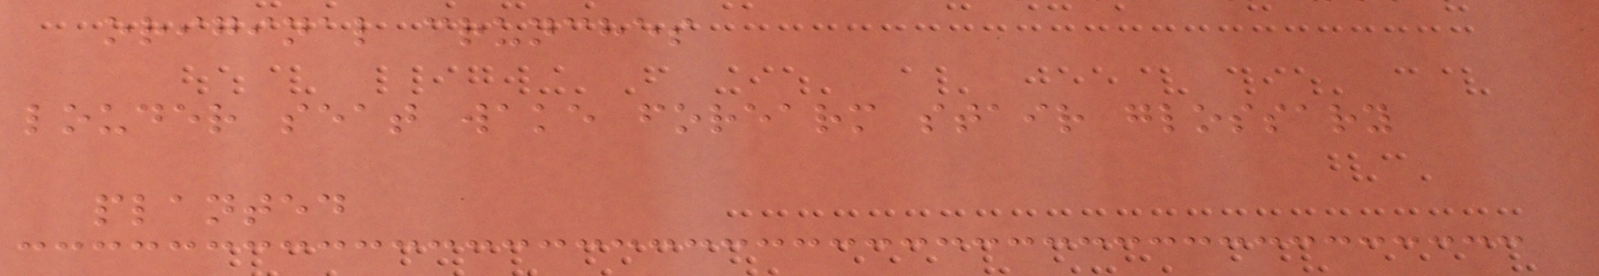original crunches
louder seat wake forearm stair glossary
planted
